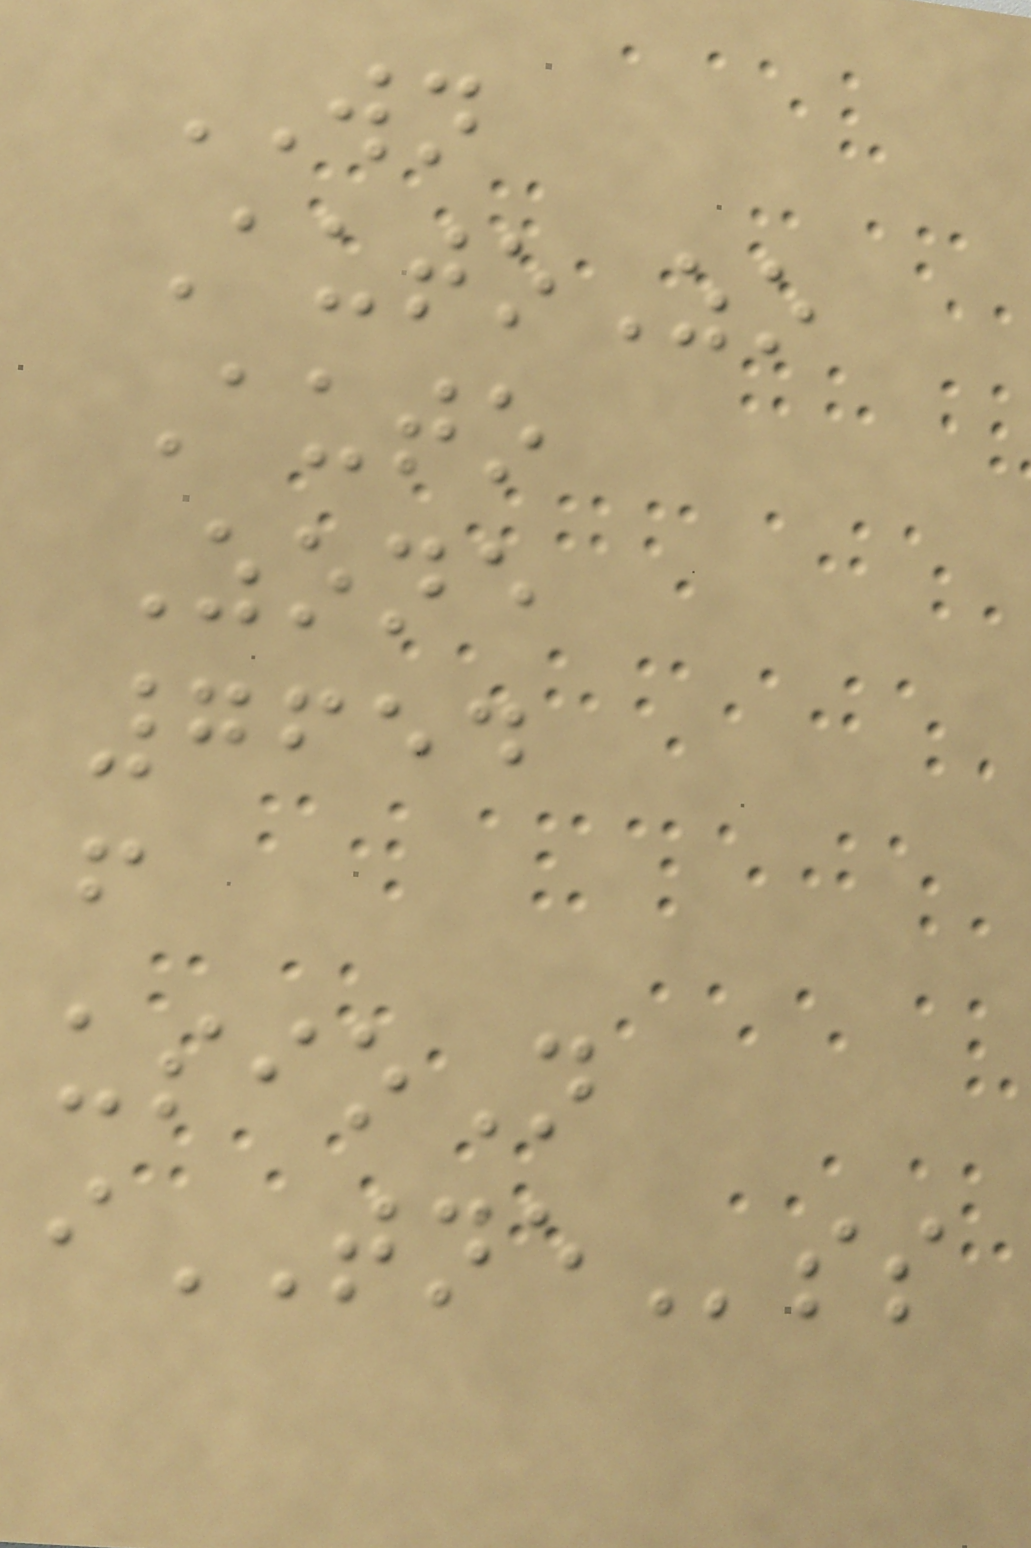WN
AutoZo
Auto
Zone
7654
f
usioN
iTNEss
